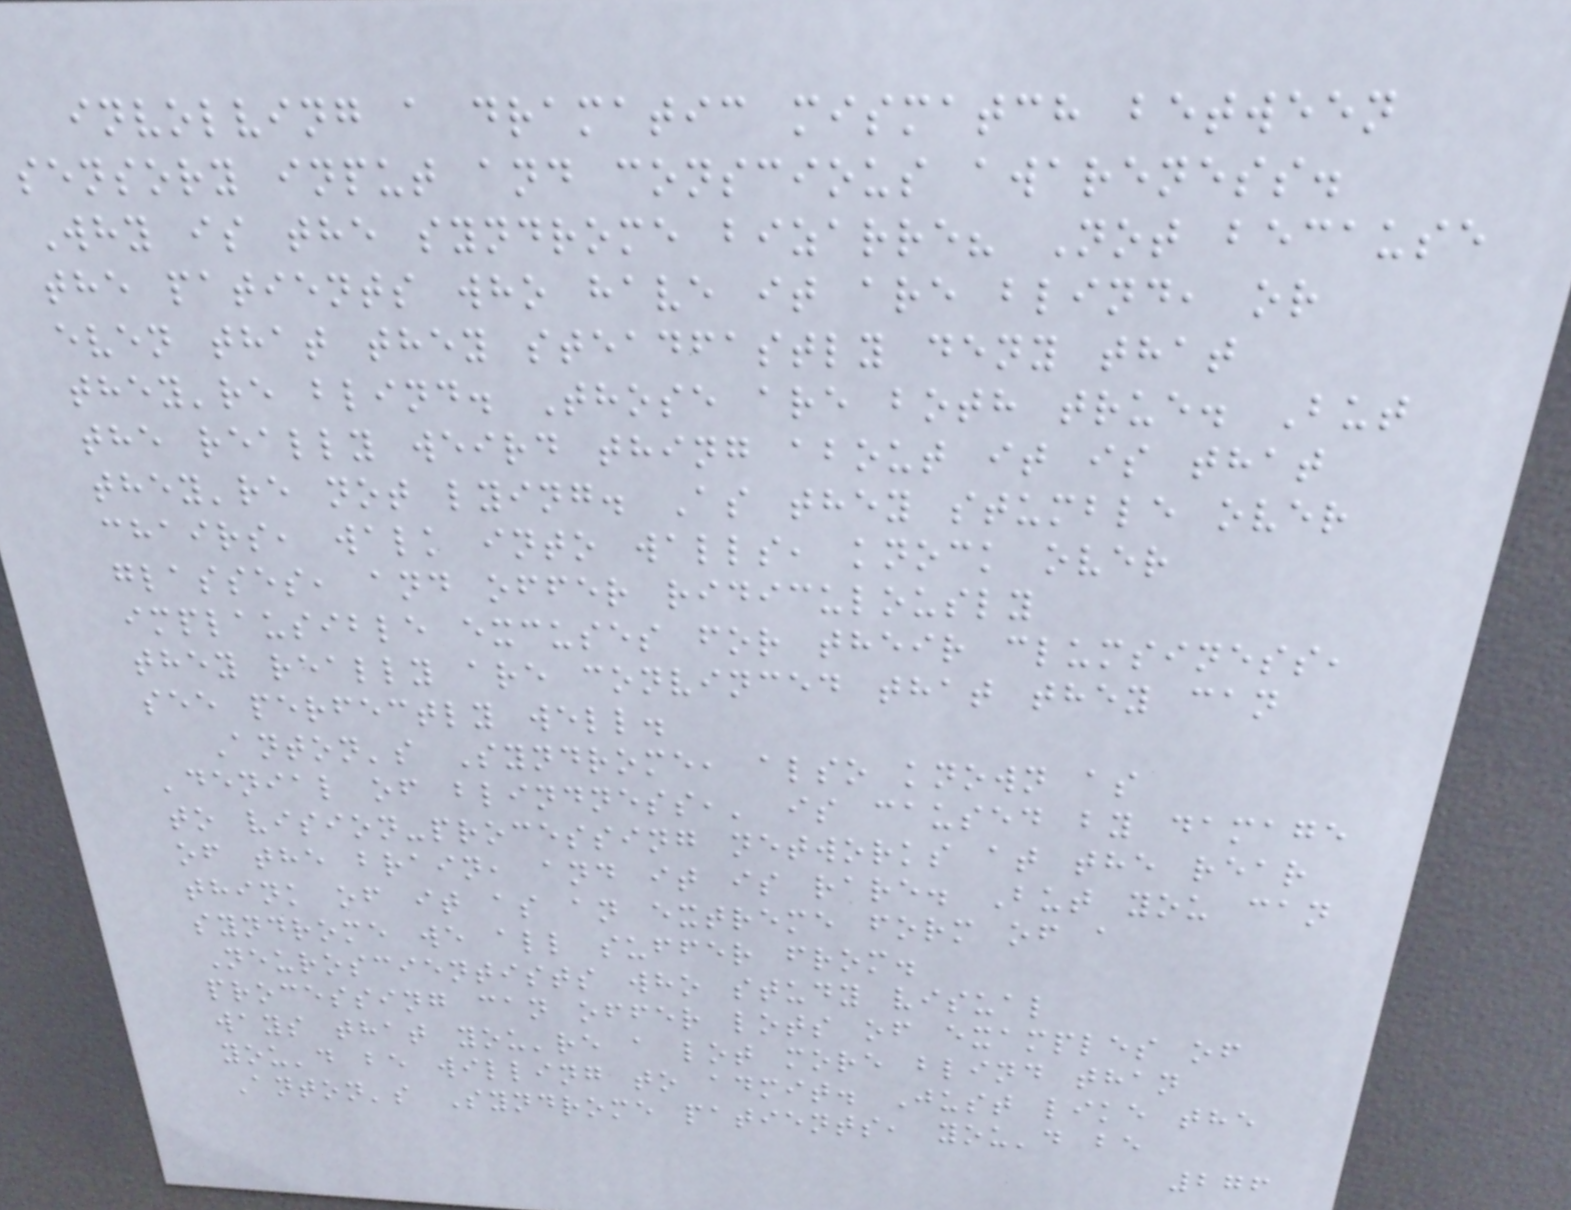involving a dramatic mismatch between
sensory input and conscious awareness.
Why is the syndrome bizarre? Not because
the patients who have it are blind, or
even that they steadfastly deny that
they're blind. Those are both true. But
the really weird thing about it is that
they're not lying. As they stumble over
chairs, walk into walls, knock over
glasses, and offer ridiculously
implausible excuses for their clumsiness,
they really are convinced that they can
see perfectly well.
Anton's Syndrome, also known as
'denial of blindness,' is caused by damage
to vision-processing networks at the rear
of the brain, and it is rare. But you can
think of it as an extreme form of a
syndrome we all suffer from.
Neuroscientists who study visual
processing can offer lots of examples of
ways that you're a lot more blind than
you'd be willing to admit. Just like the
Anton's Syndrome patients, you'd be
276
